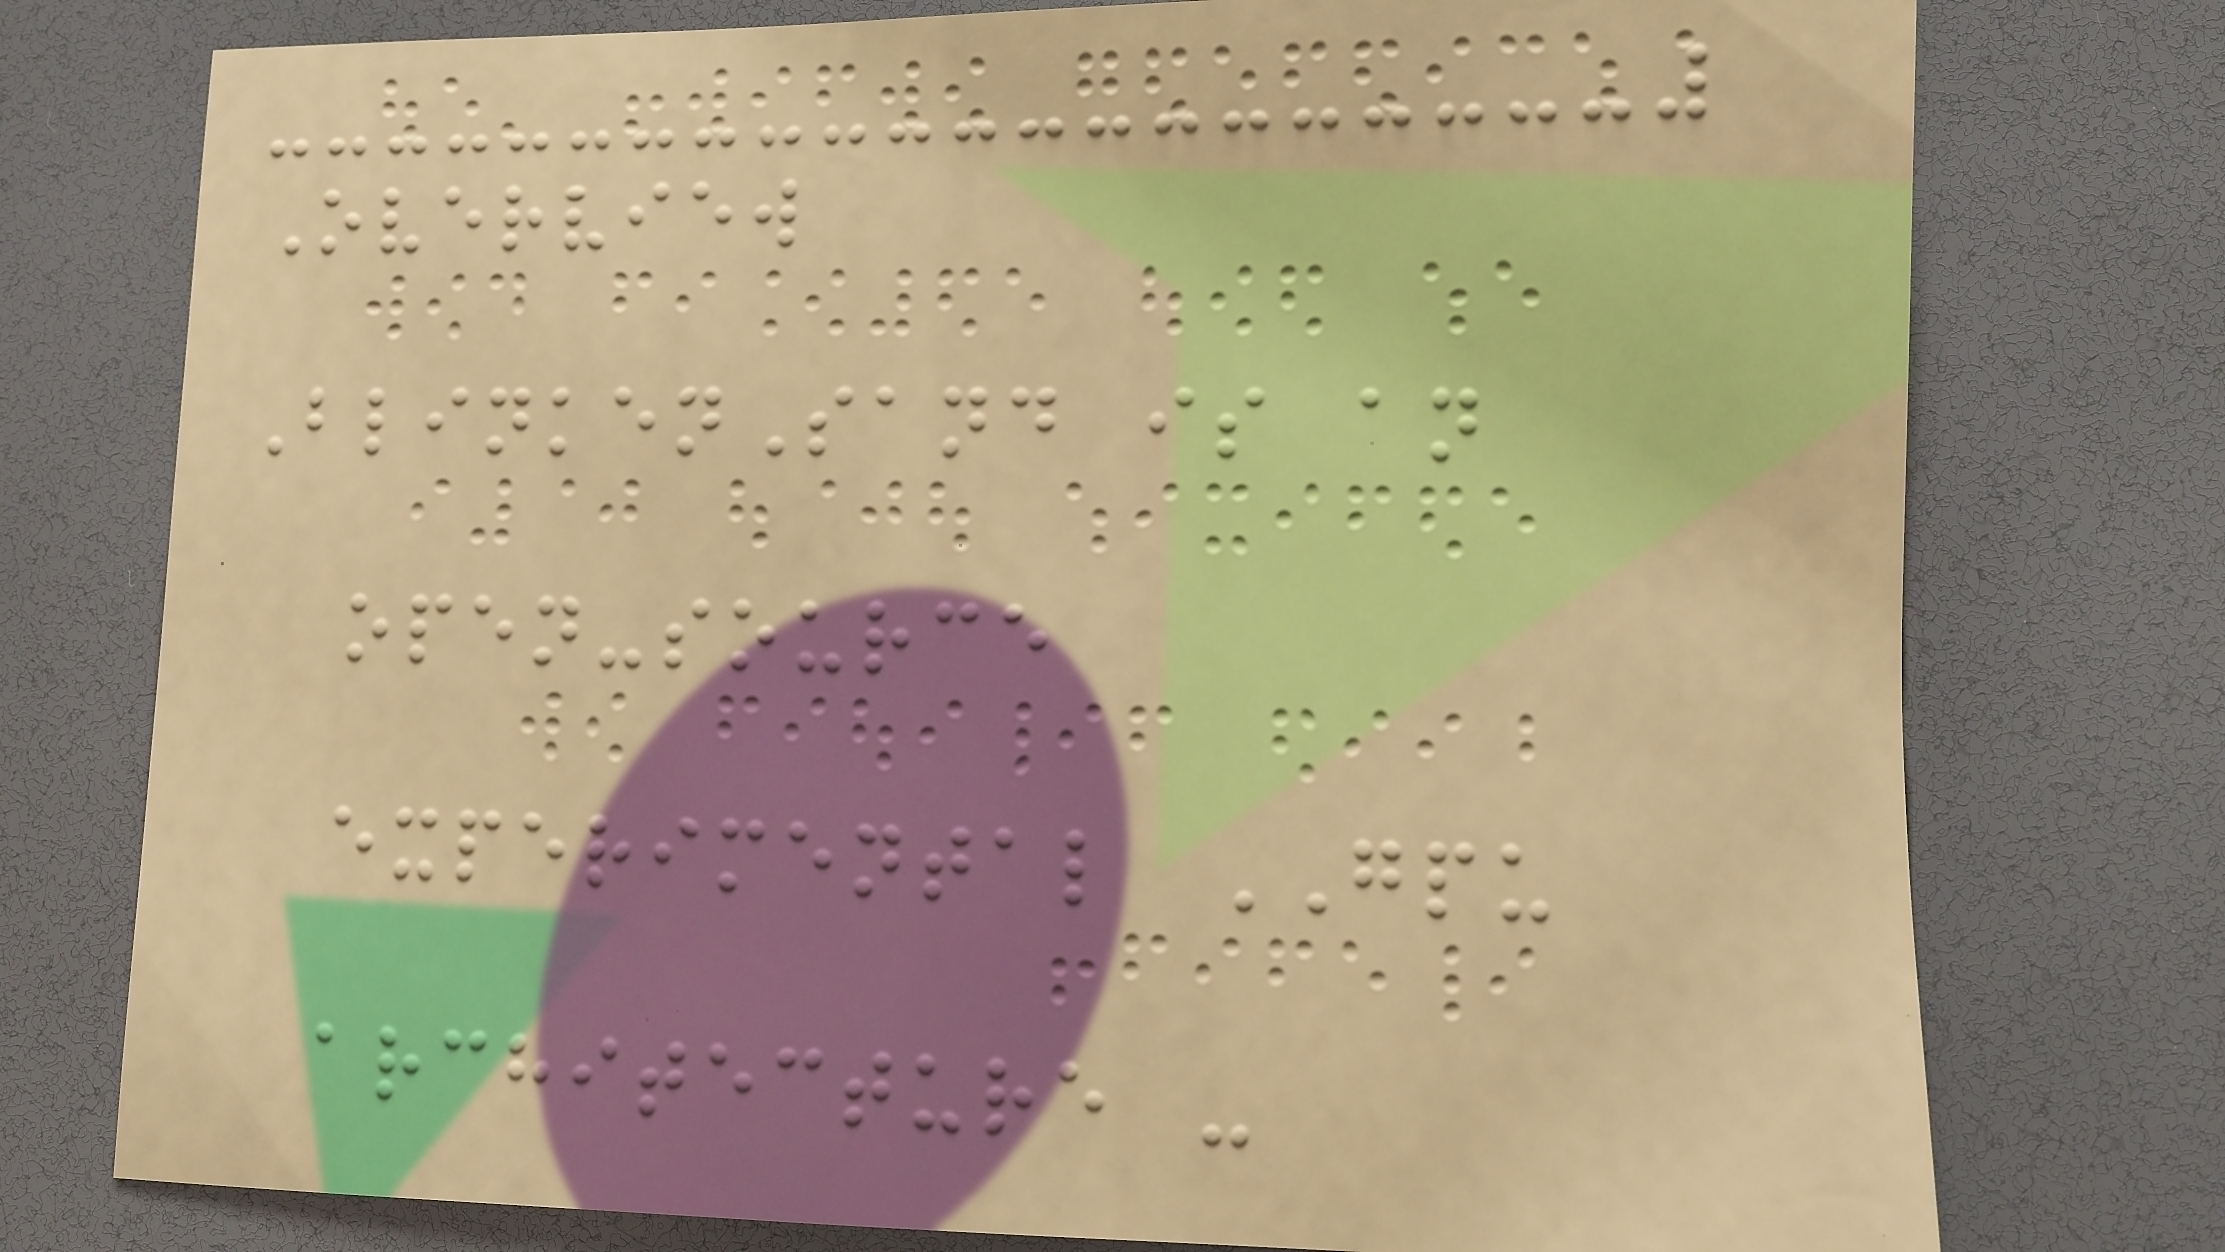Overview
BlinkenSand is an
open-source
experimental GPU
architecture -
